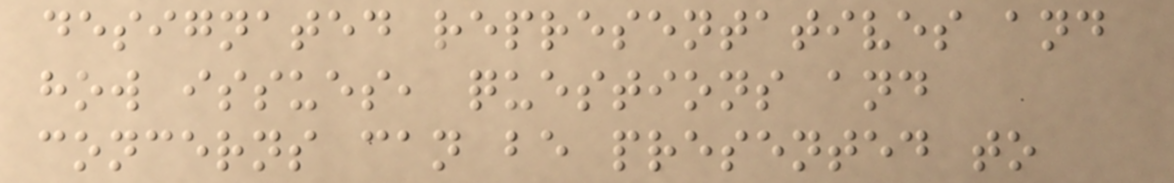designated representatives and
how issues, questions and
concerns can be presented to
